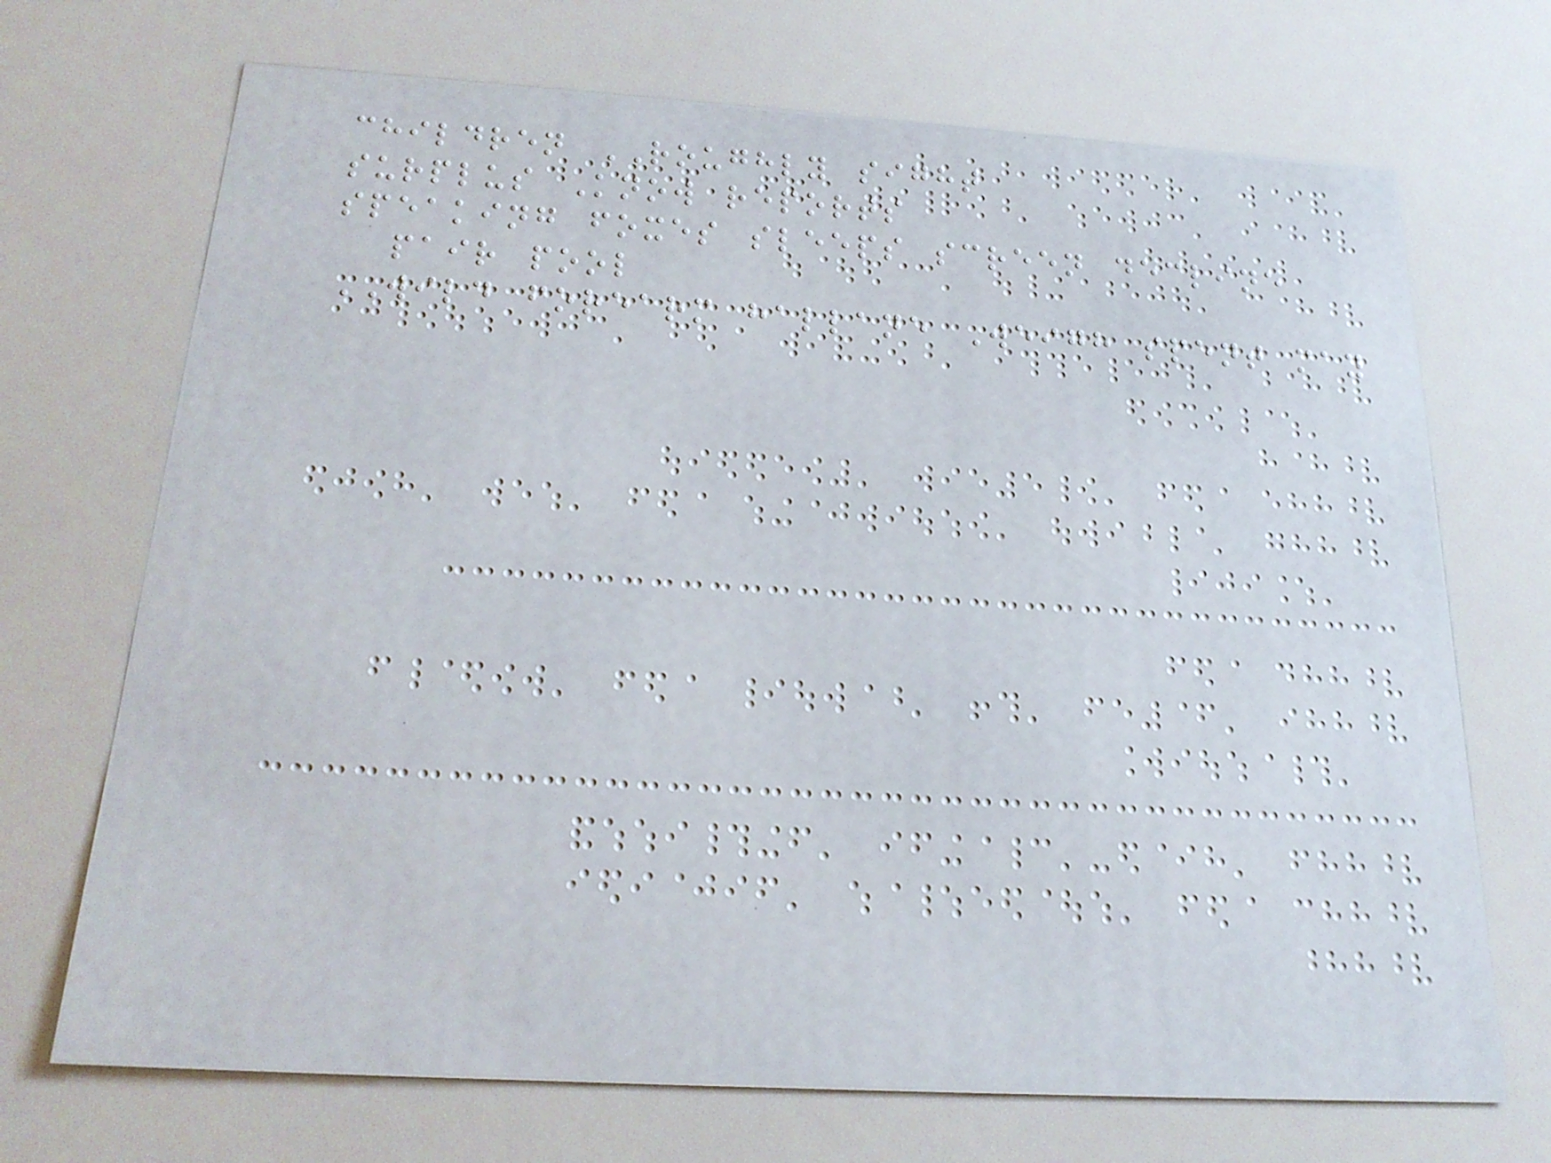children ROUGHLY sight
surplus Know reports
speaking foxes sleeps screen decline
pair pool
WILD forearm hallane Weigh spent may
